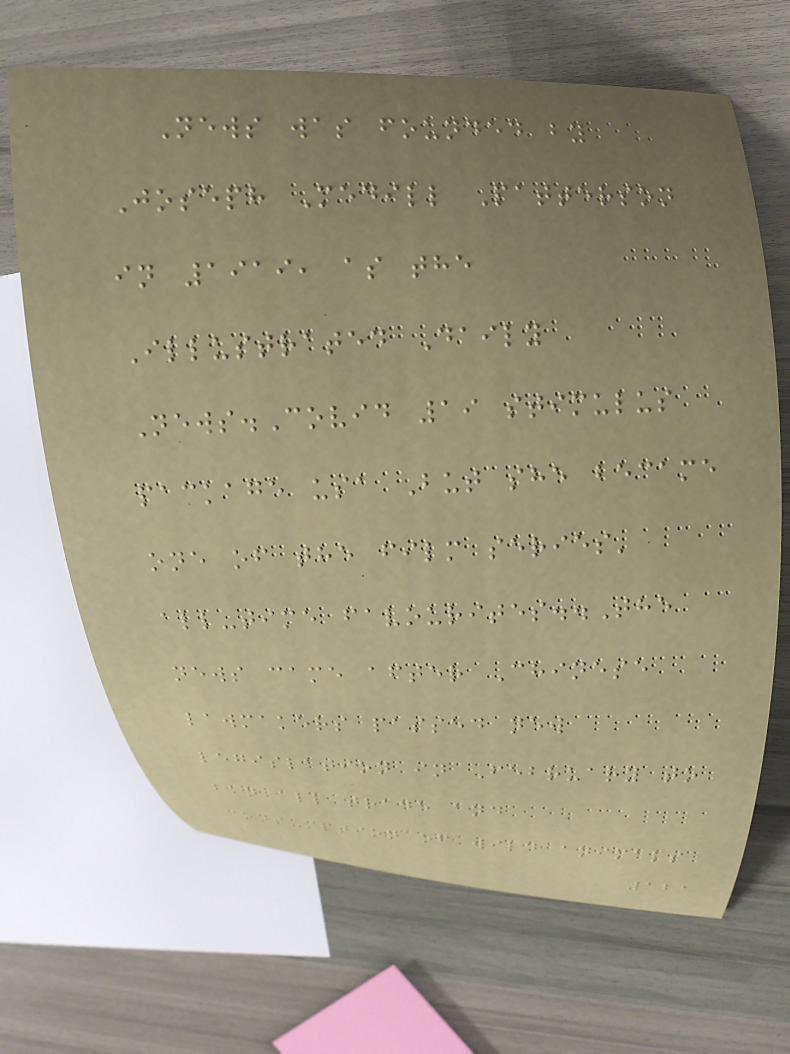News was founded by
Joseph Medill Patterson
in 1919, as the
Illustrated Daily
News.Covid 19 stimulus
package usa But she became
one of the film series'
all-time favourites..The
news came after Chinese
lawmakers passed new
legislation in February to
ban all trade and
consumption of wild animals
121
